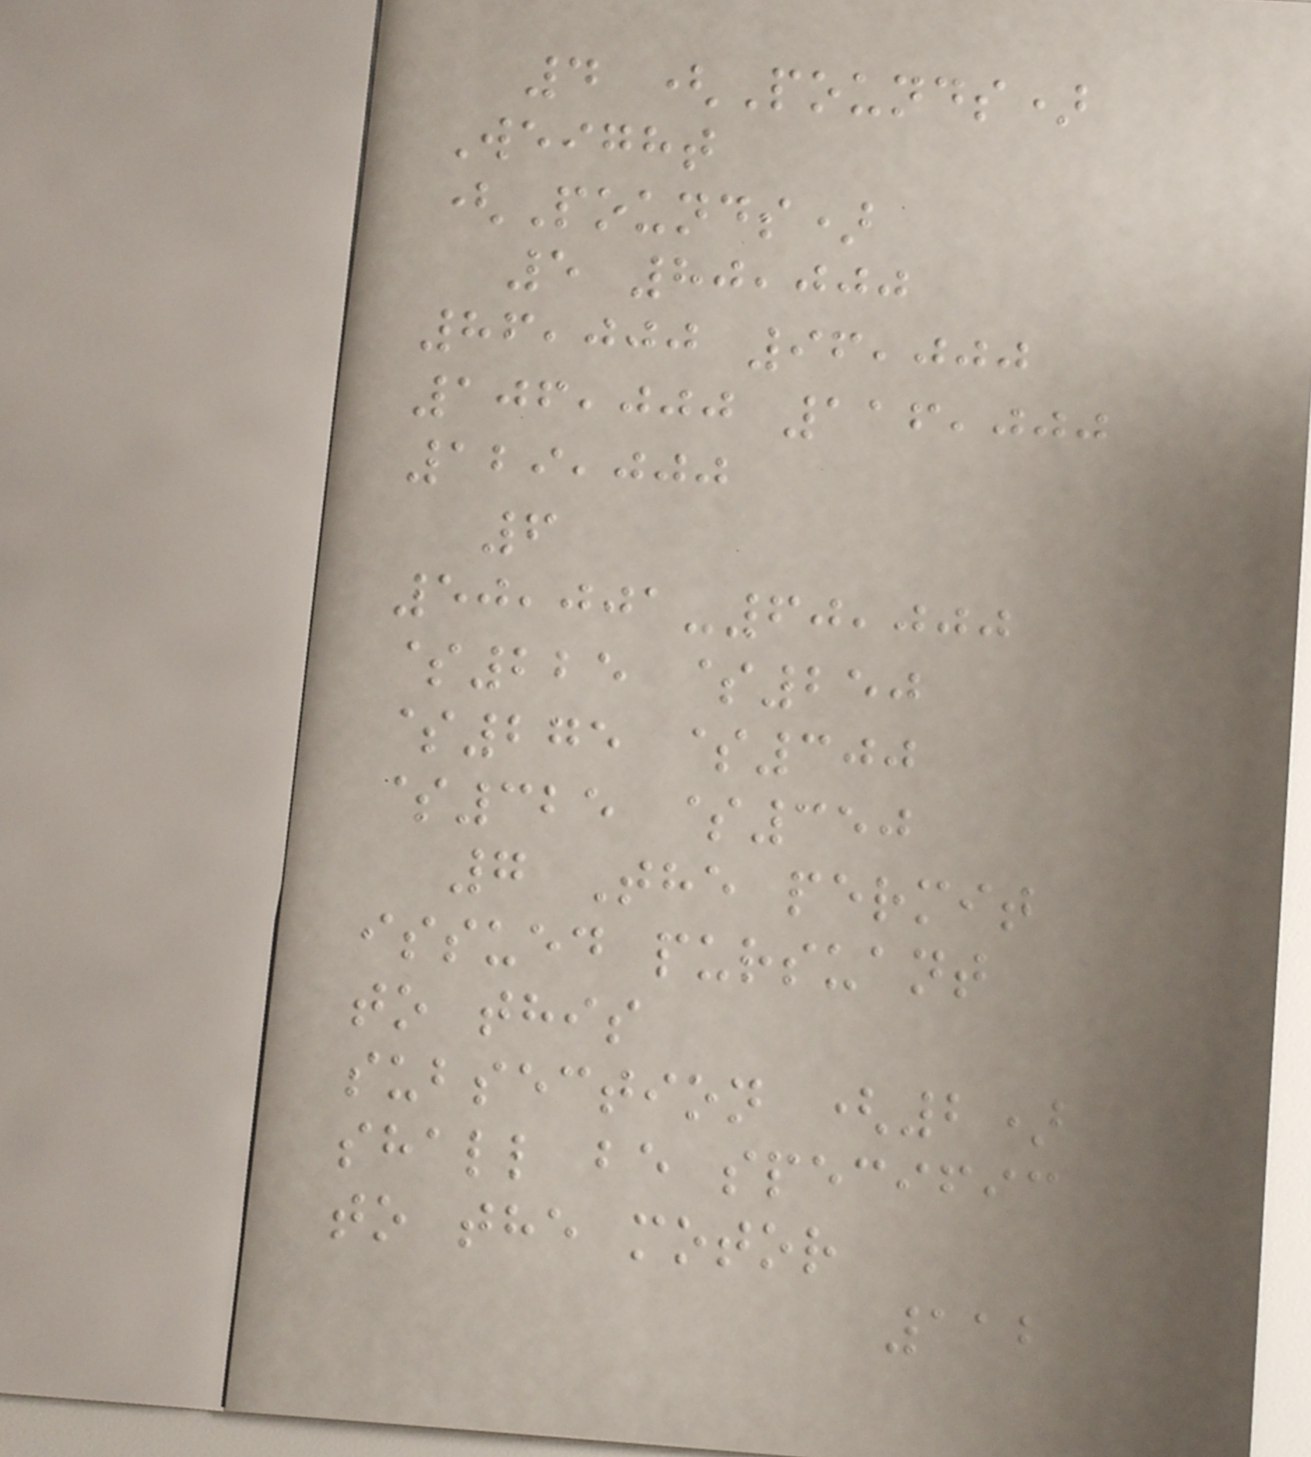4 (Pounds)
Weight
(Pounds)
5 80,000
86,000 96,000
106,000 116,000
129,000
6
50,001-60,000
$225 $250
$275 $300
$325 $350
7 The permit
issued pursuant
to this
subsection (2)
shall be specific
to the motor
112
